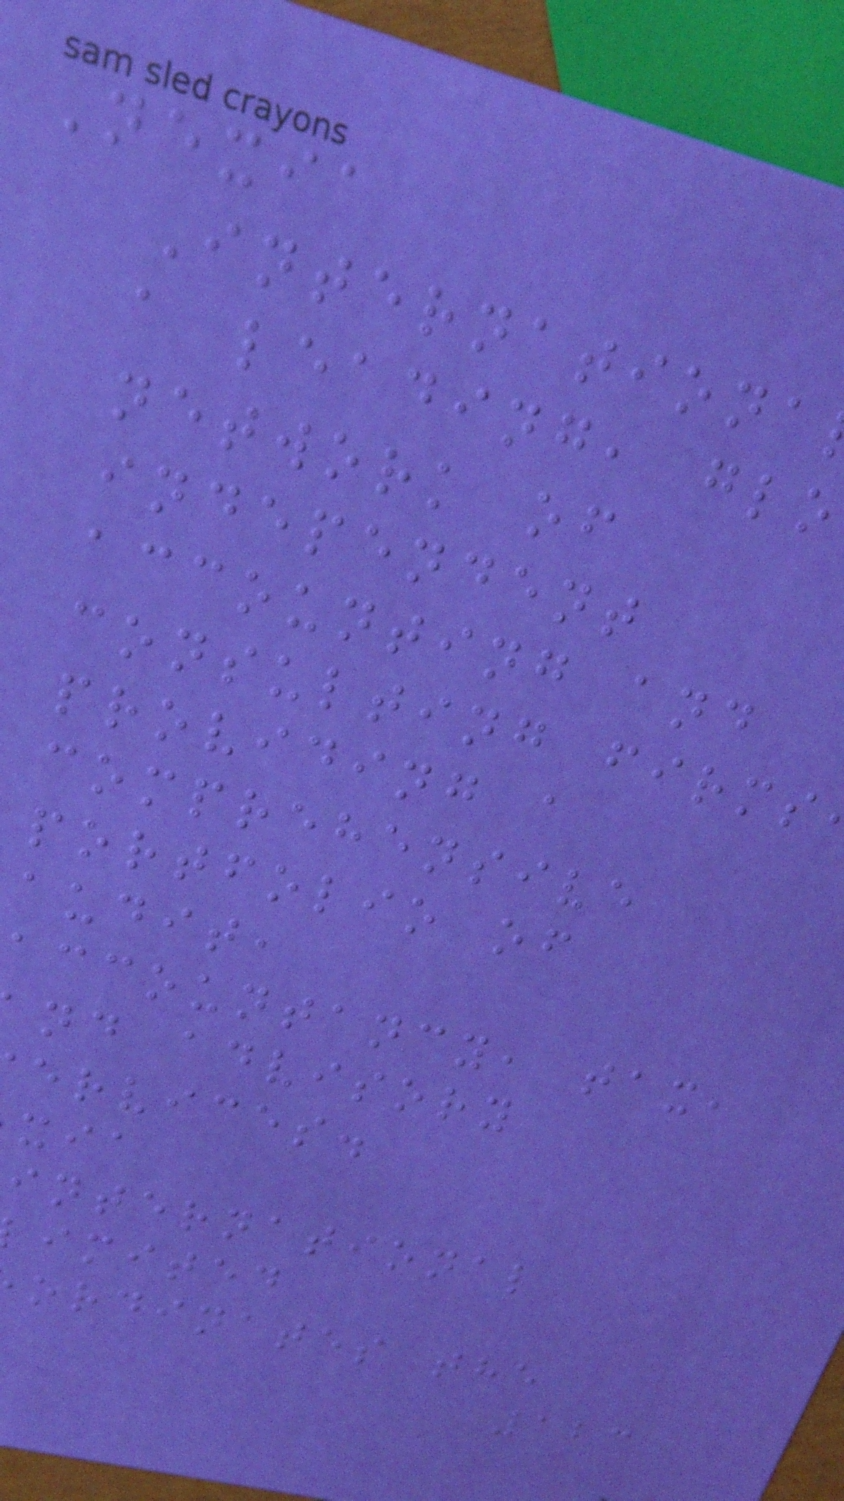Nexia
Internationa
a leading, glo
network of
independent
accounting and
consulting firms
providing a
comprehensive
portfolio of
audit,
accountancy, tax,
nd advisory
ervices.
international
imited
ordinates the
123
